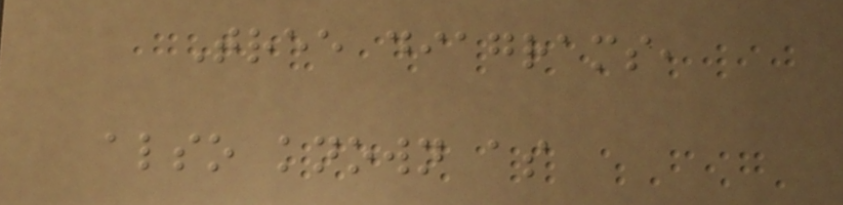Tree diagrams,
also known as
